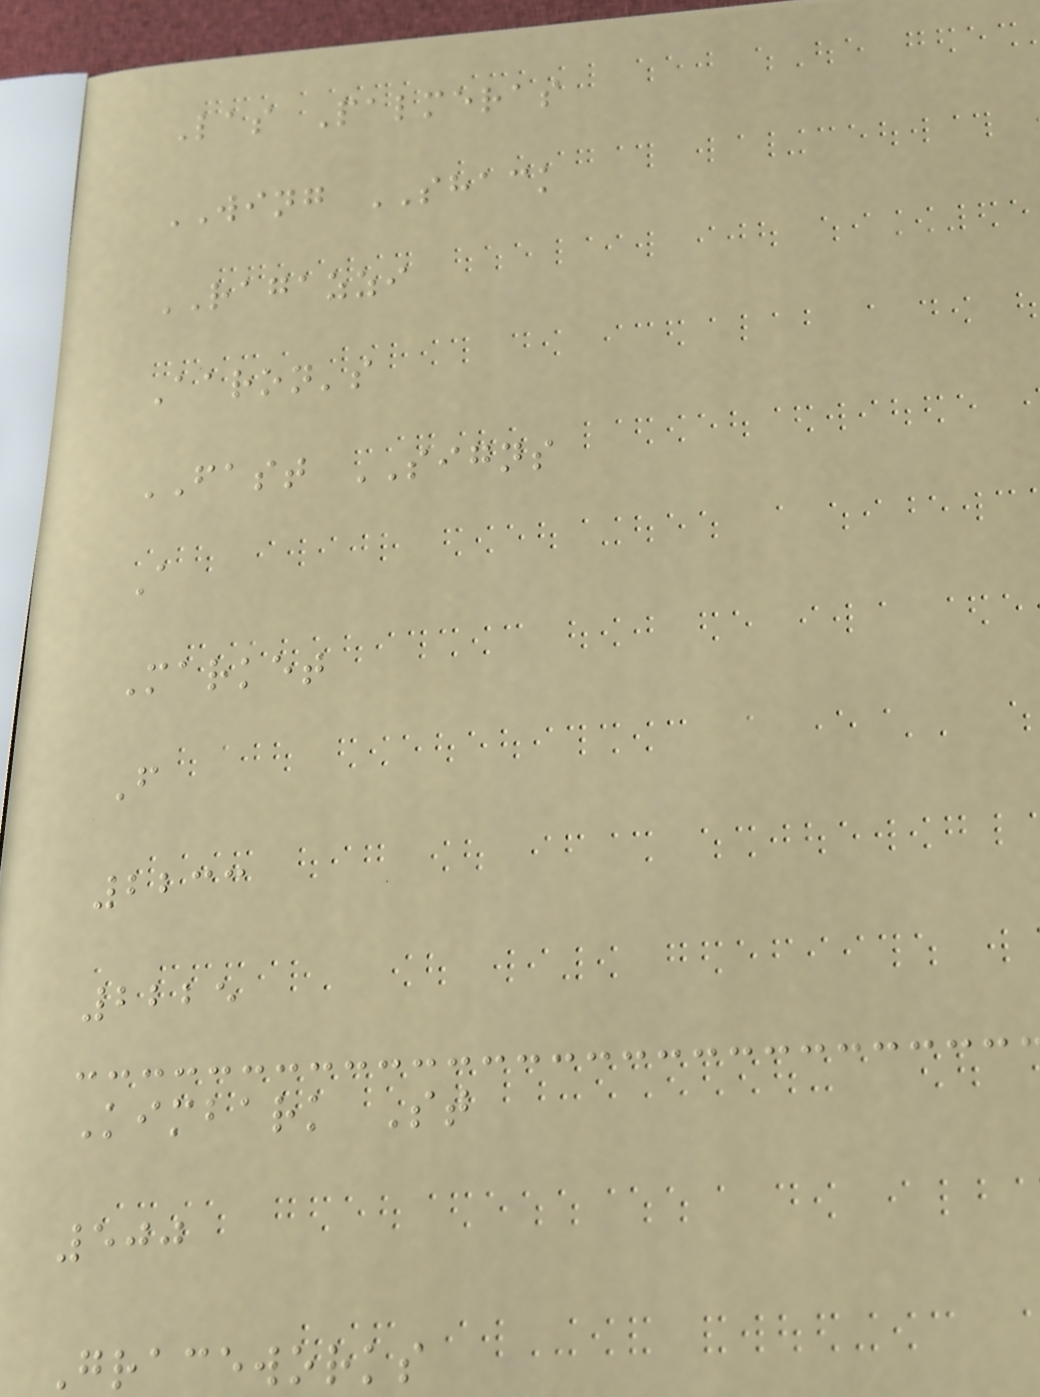Las Palmeras
WING SHACK
RAGAZZI
Aaron's
FAST SIGNS
A
Market
F
2233
2225
Kimbark St
500
Graceworks
